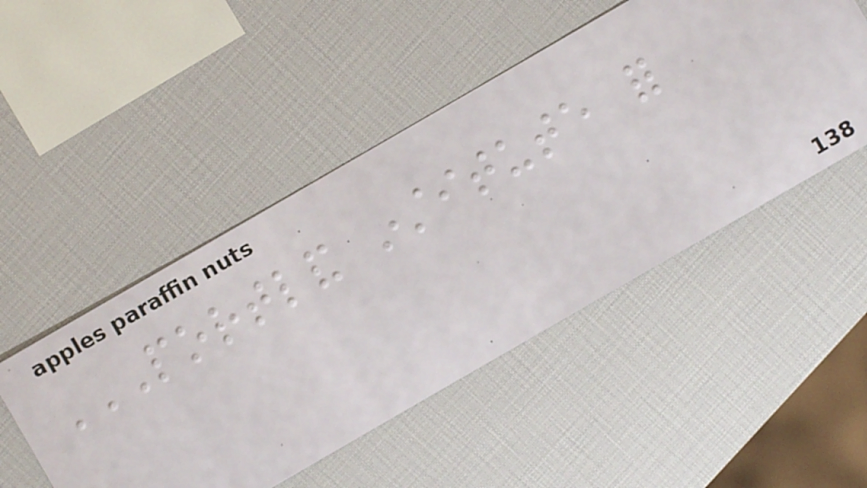PORTLAND INSTITUTE FOR
